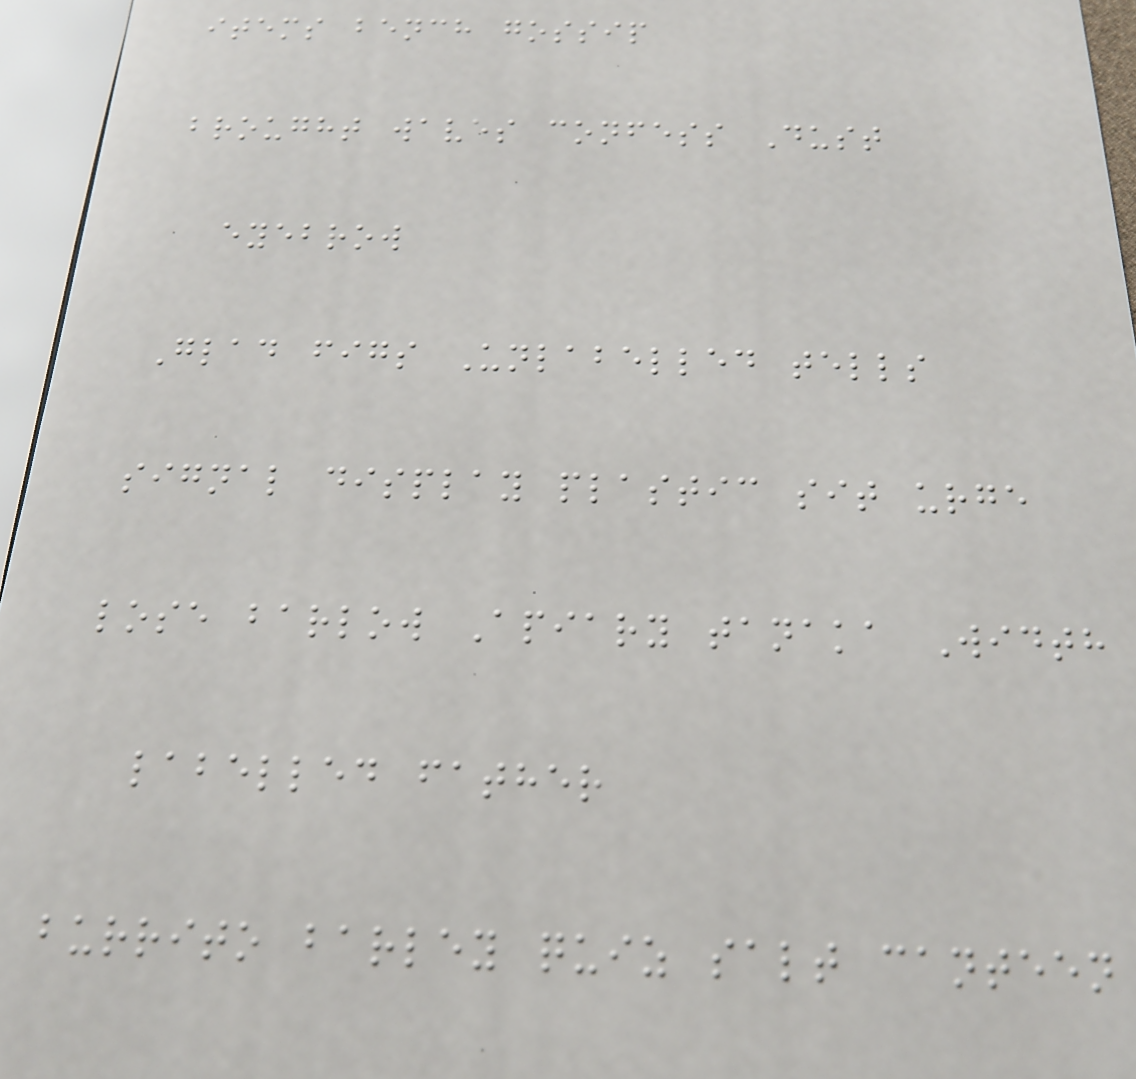items bench gossip
brought waves confess Dust
eyebrow
Glad figs Unlabelled tells
signal display plastic sit urge
lose barlow Apiary tanaka Width
labelled father
burrito barley quiz salt canteen
